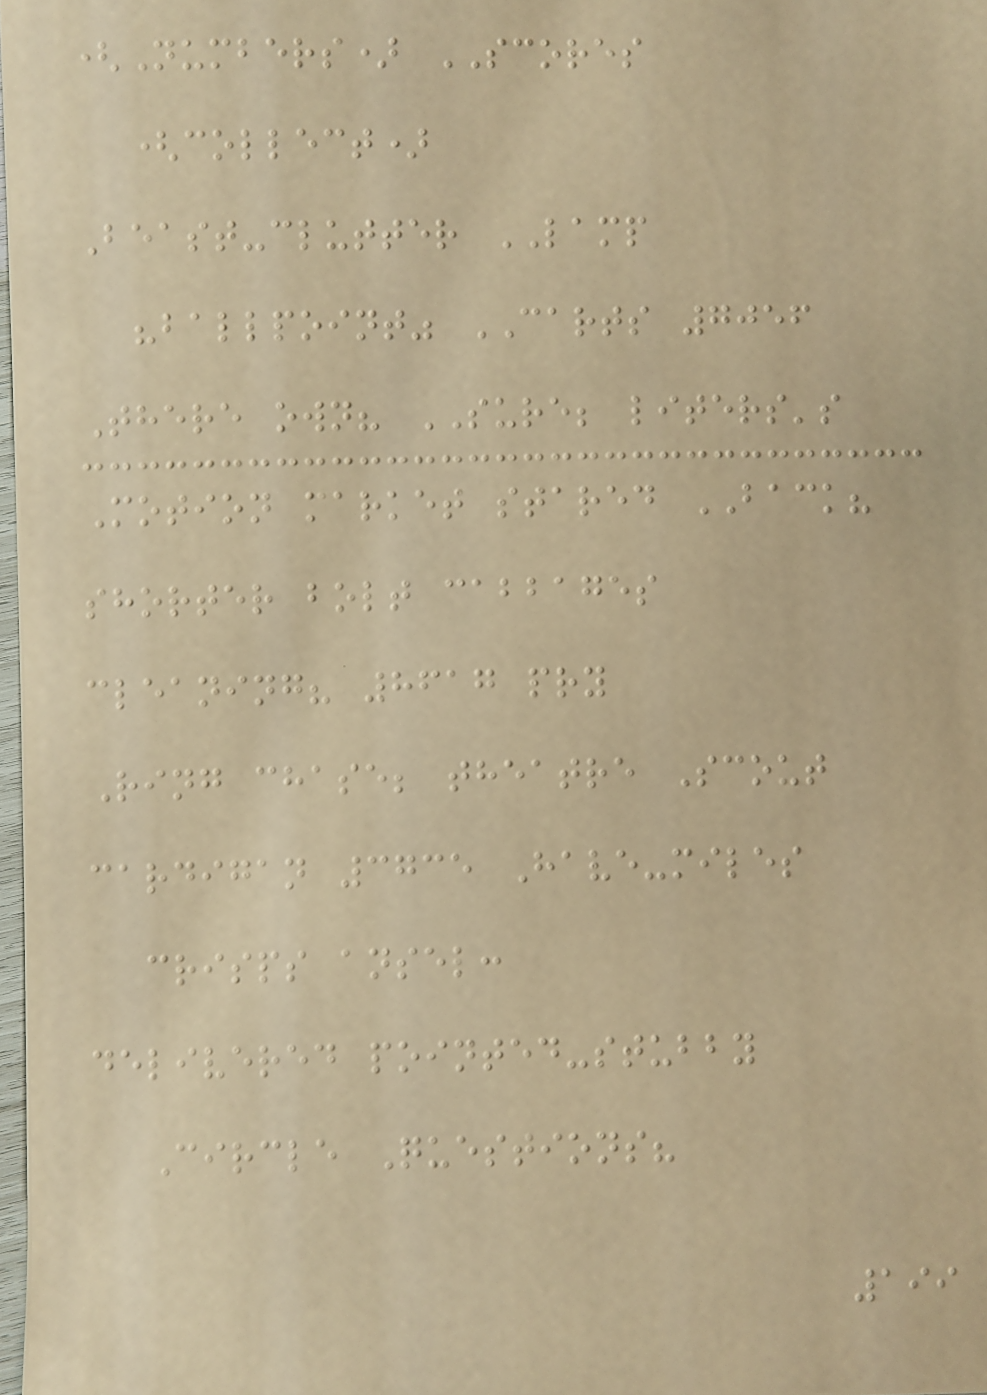(Numbers) SCORES
(collect)
Beast-clutter LAMP
"ballpoint" CARTS 7056
There own? SURE; liters's
Motion market stared BACK?
shorter bolt cabbages
cleaning? 8617 pry
Ring chase; theatre Scout
cardigan 3735 Have-miles
crisps ansel:
delivered pointed-stubby
Circle Questions?
199
